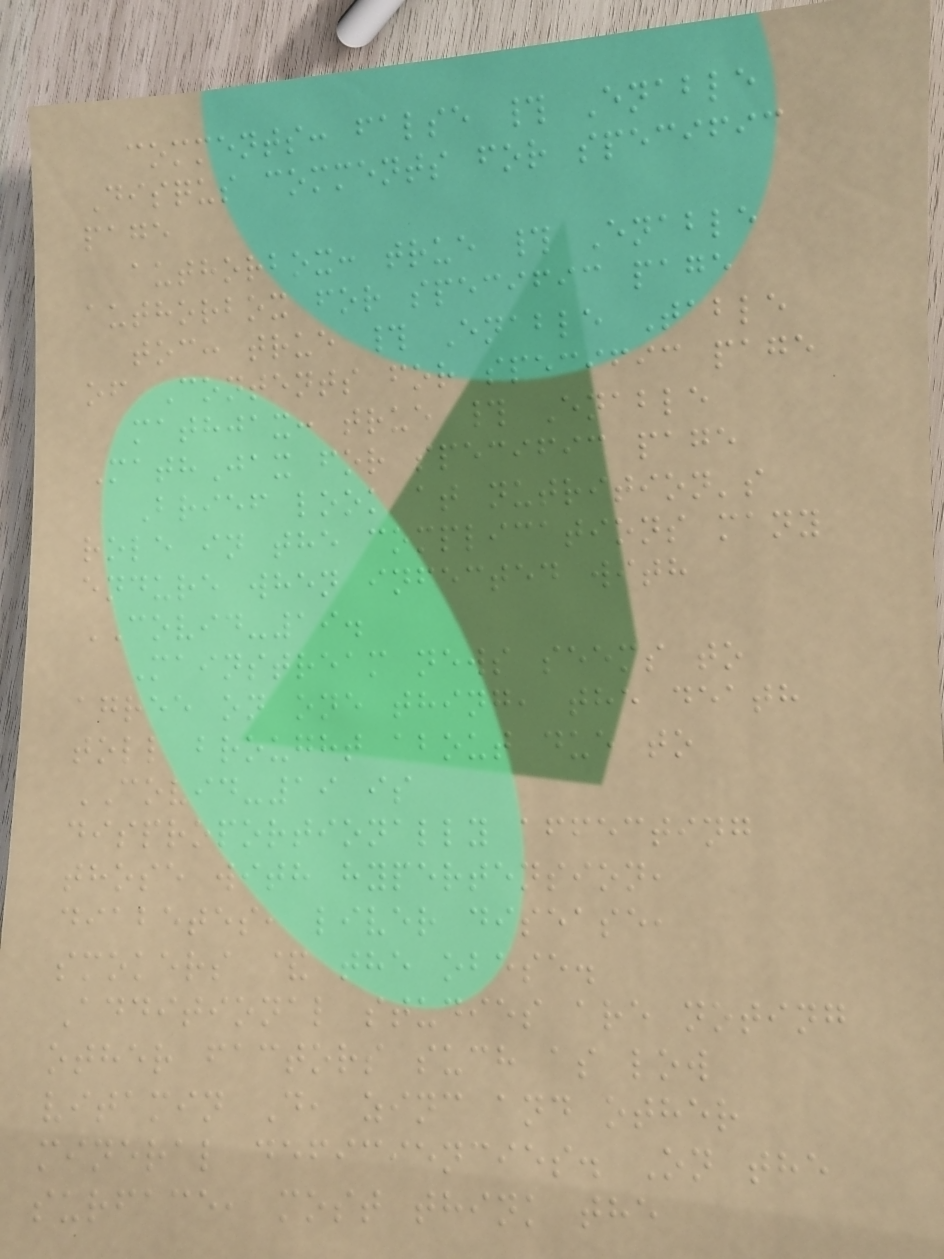comments: false # Enable
Disqus comments for specific
page
authorbox: true # Enable
authorbox for specific page
toc: true # Enable Table
of Contents for specific page
mathjax: true # Enable
MathJax for specific page
Brief look at nutrition's
role in the complications many
endure when infected with
COVID-19.
Mainstream news seems to
agree on one thing, the death
toll brought about due to
COVID-19 is
disproportionally affecting
those with hypertension,
diabetes, liver disease,
smokers & the obese.
Additional studies are noting
other factors such as low
vitamin D, zinc and other
mineral deficiencies. On the
surface, most think the
